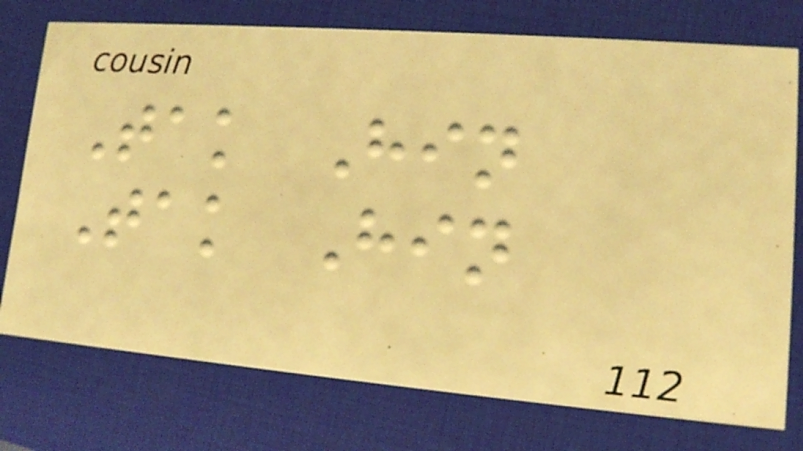Tak Hin
Tak Hin
